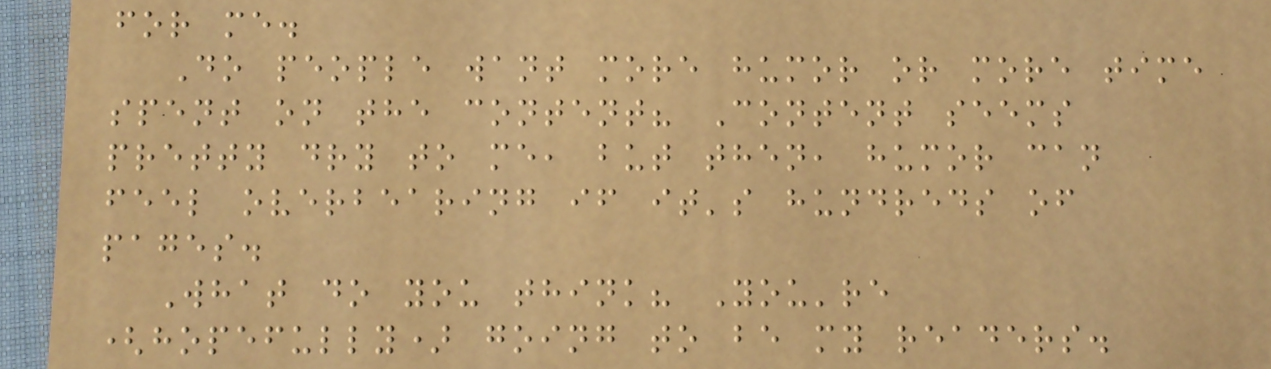for me.
Do people want more humor or more time
spent on the content? Content seems
pretty dry to me, but then, humor can
feel overbearing if it's hundreds of
pages.
What do you think? You're
(hopefully) going to be my readers.
